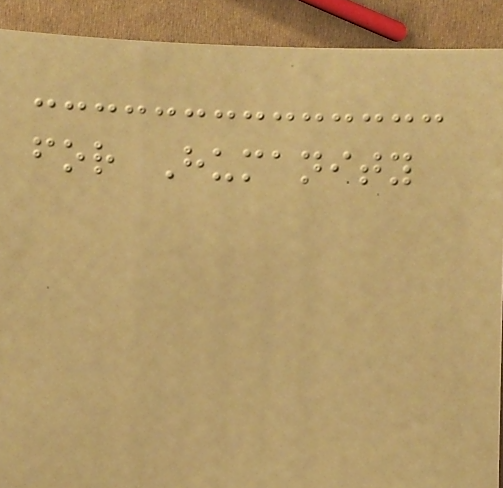for Humanity
